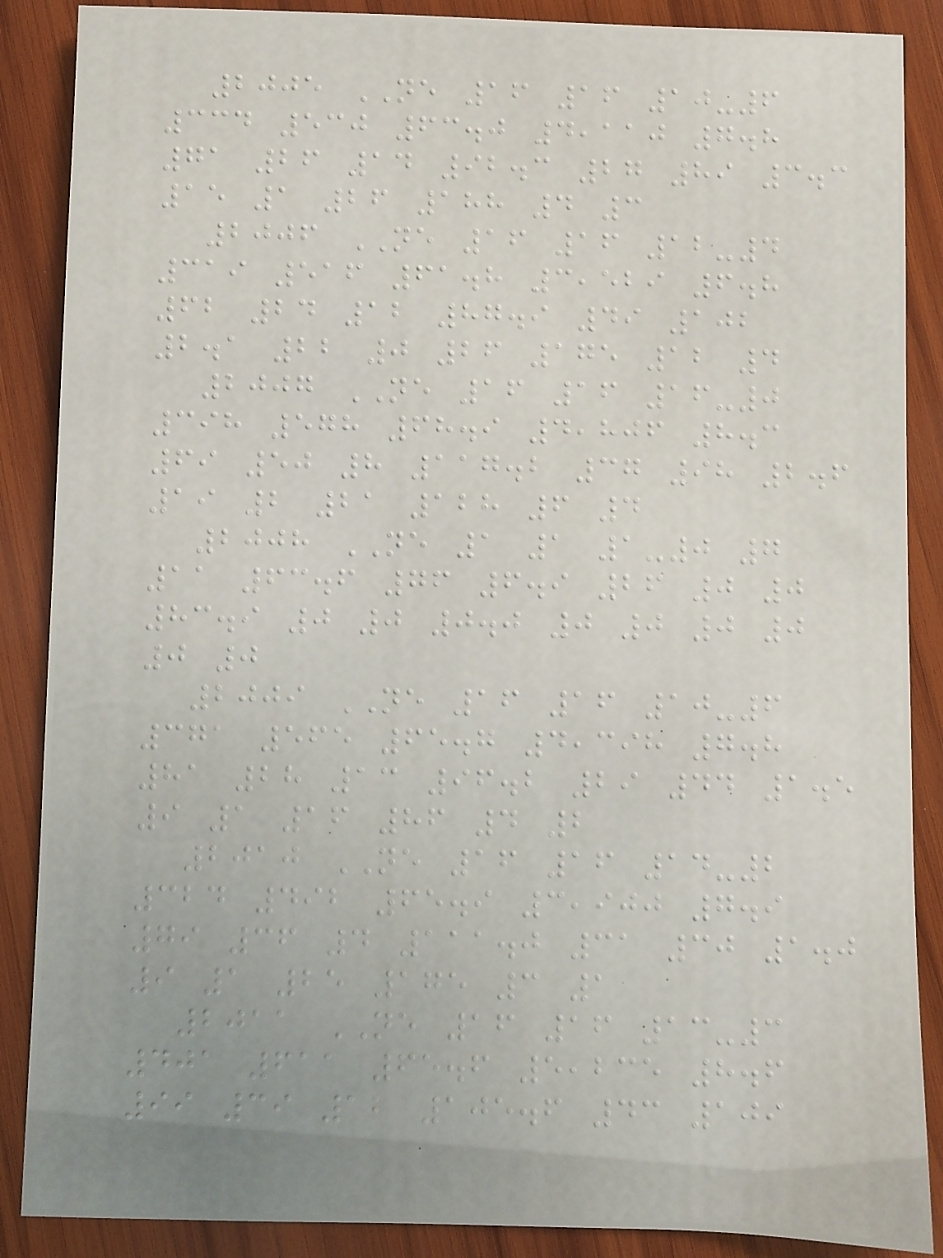2005 NE 16 16 10-6
334 530 63.0 4,110 7.8
71 26 14 92.3 27 89 3.3
15 1 26 188 4 3
2006 NE 16 16 12-4
319 516 61.8 3,529 6.8
62 24 12 87.9 49 102
2.1 22 0 26 175 12 4
2007 NE 16 16 16-0
398 578 68.9 4,806 8.3
69 50 8 117.2 37 98 2.6
19 2 21 128 6 4
2008 NE 1 1 1-0 7
11 63.6 76 6.9 26 0 0
83.9 0 0 0.0 0 0 0 0
0 0
2009 NE 16 16 10-6
371 565 65.7 4,398 7.8
81 28 13 96.2 29 44 1.5
9 1 16 86 4 2
2010 NE 16 16 14-2
324 492 65.9 3,900 7.9
79 36 4 111.0 31 30 1.0
9 1 25 175 3 1
2011 NE 16 16 13-3
401 611 65.6 5,235 8.6
99 39 12 105.6 43 109
